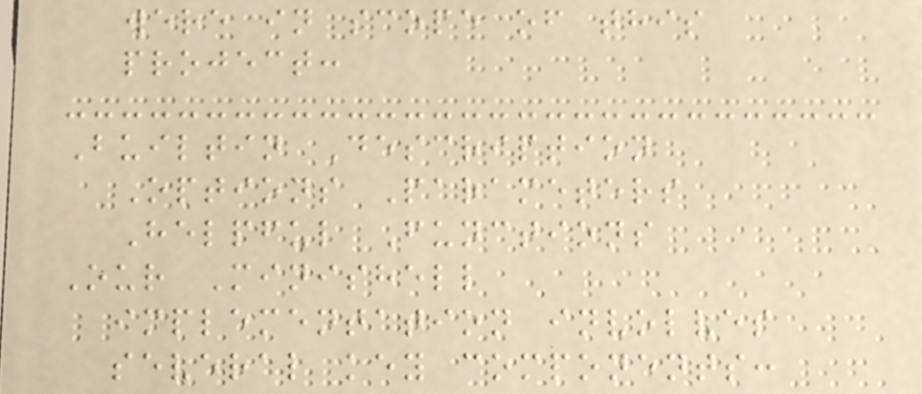were in scope of this
project:
Builtin Description
Options Parameters
Helpful Functions
Our Minishell
implementation involves
several key components:
